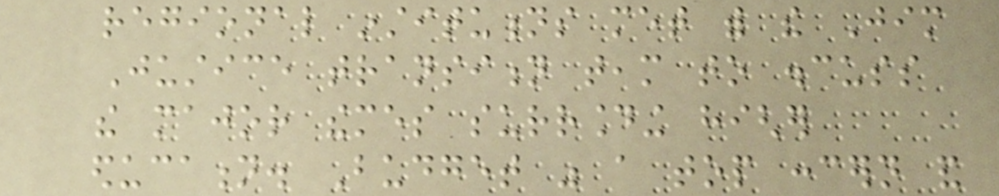regional institutions met with the Jim
Justice transition team to discuss
the major themes surrounding higher
education. Budget was a top concern and
